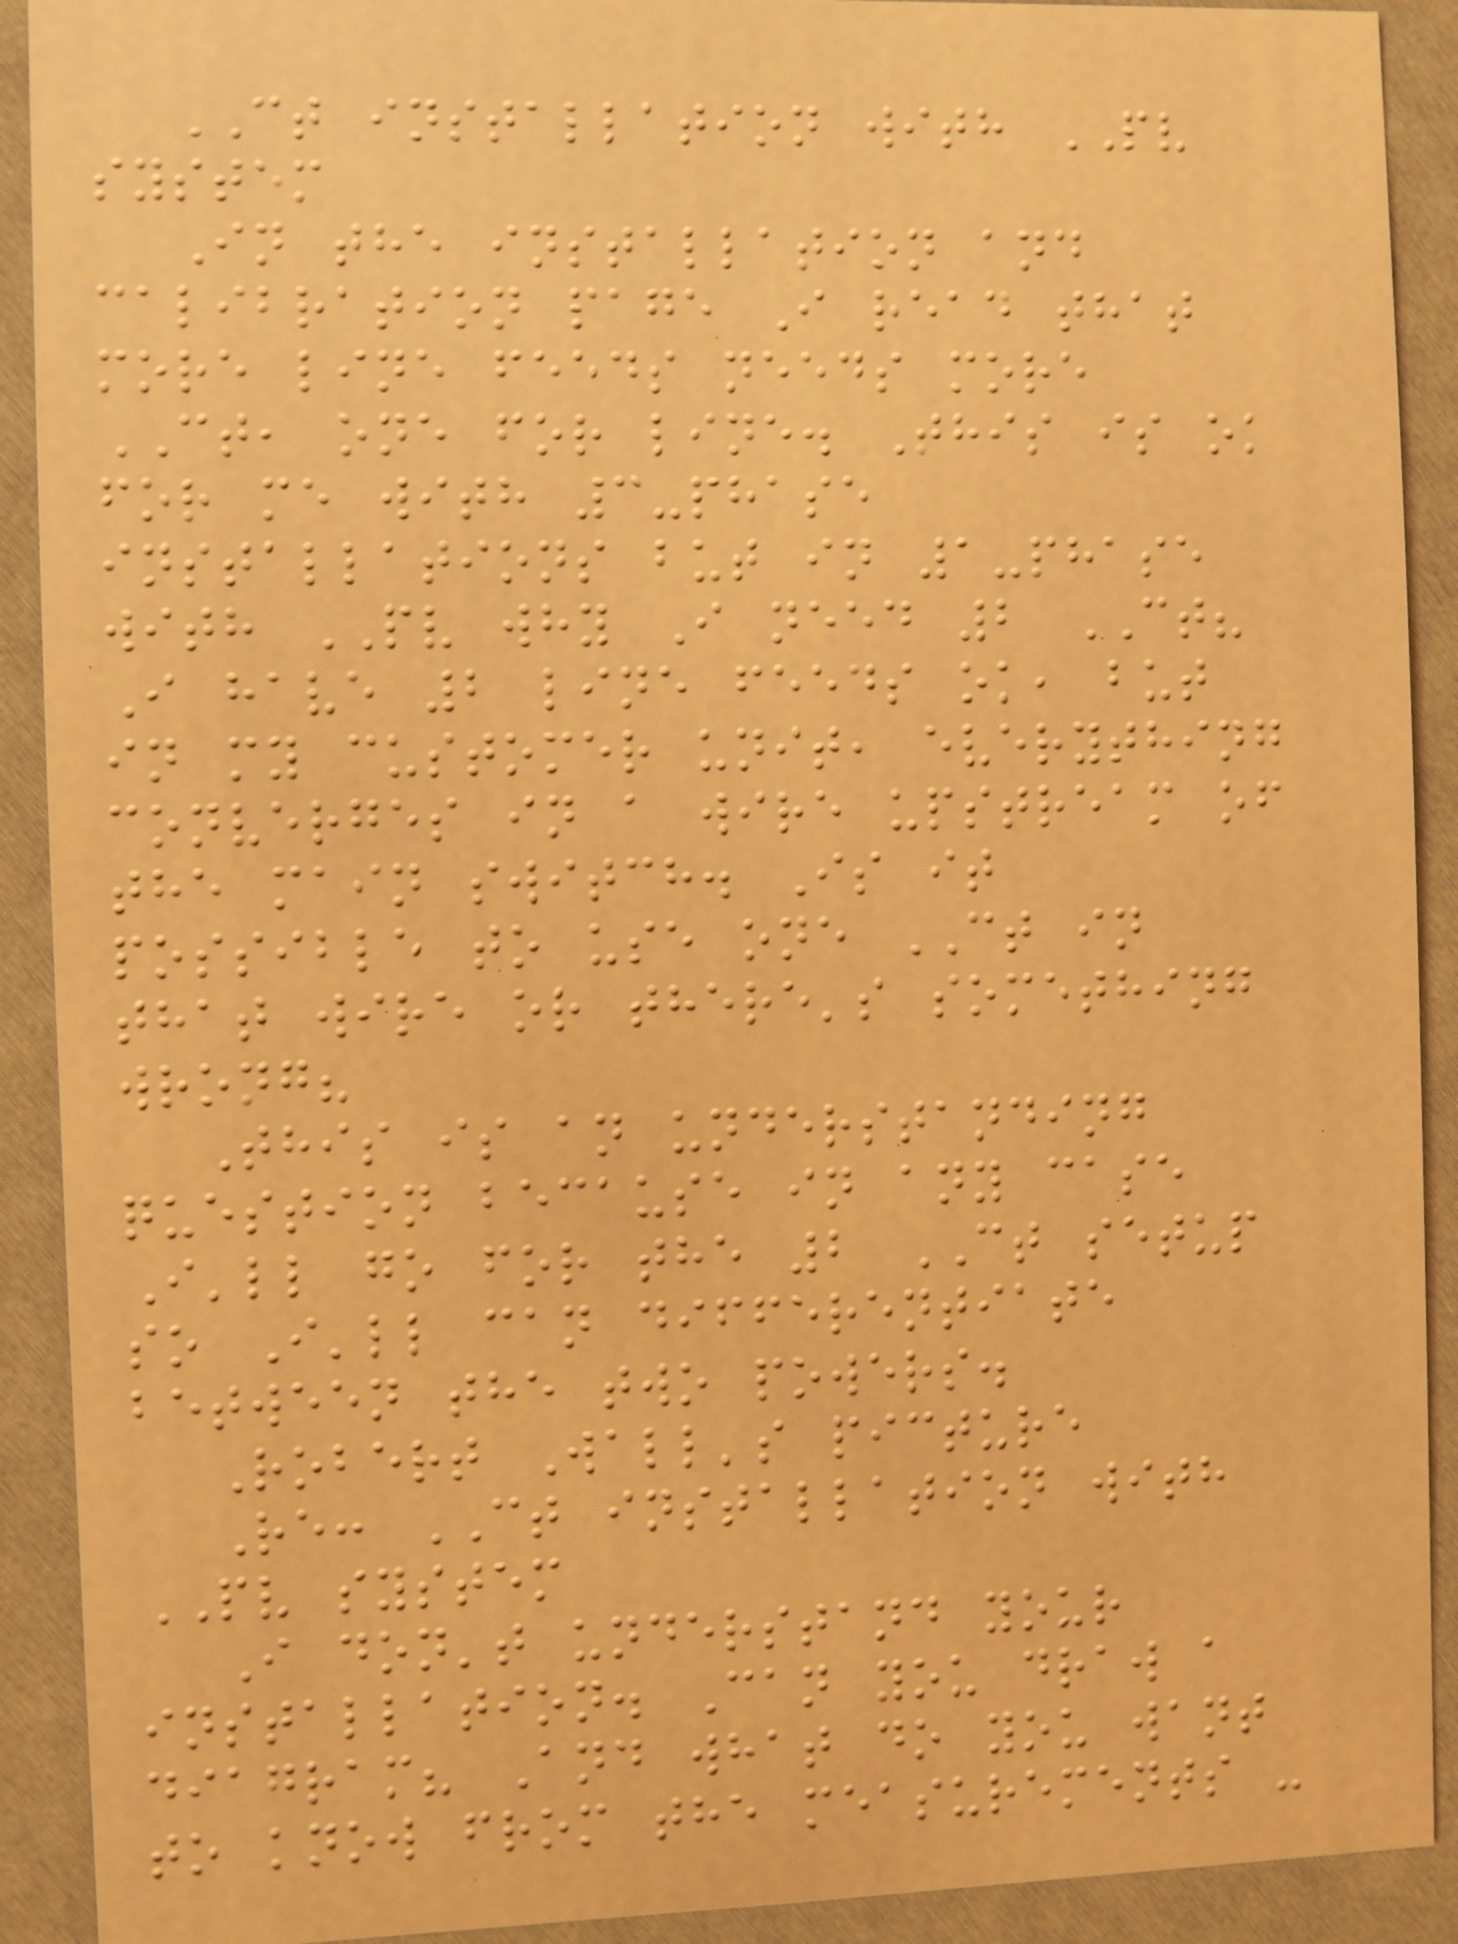CT installation with PV
system
In the installation and
calibration page I read that
more line feeds needs more
CT, one for line. This is ok
for me with 3-phase
installations but in 1-phase
with PV why I need 2 CT?
I have 2 line feeds ok, but
in my customer unit, everything
converges in a wire upstream of
the main switch. Is it
possible to use one CT in
that wire or there's something
wrong?
This is an understanding
question because in any case
I'll go for the 2 CT setup
so I'll can differentiate
between the two powers.
Robert Wall's picture
Re: CT installation with
PV system
I don't understand your
installation. Can you draw a
diagram? And what do you want
to know from the measurements -
